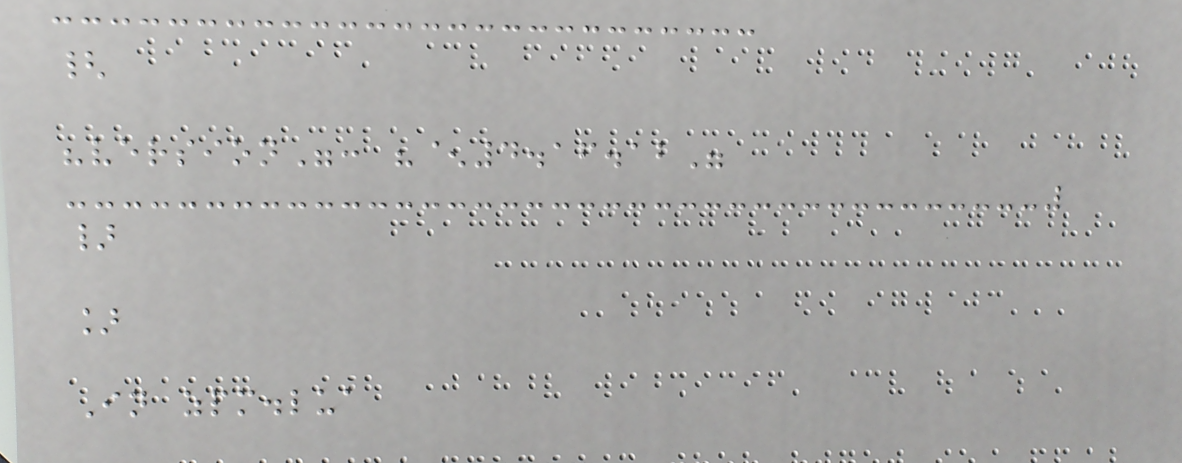{
"version": "^4.16.12"
}
]
In zpm.lua
